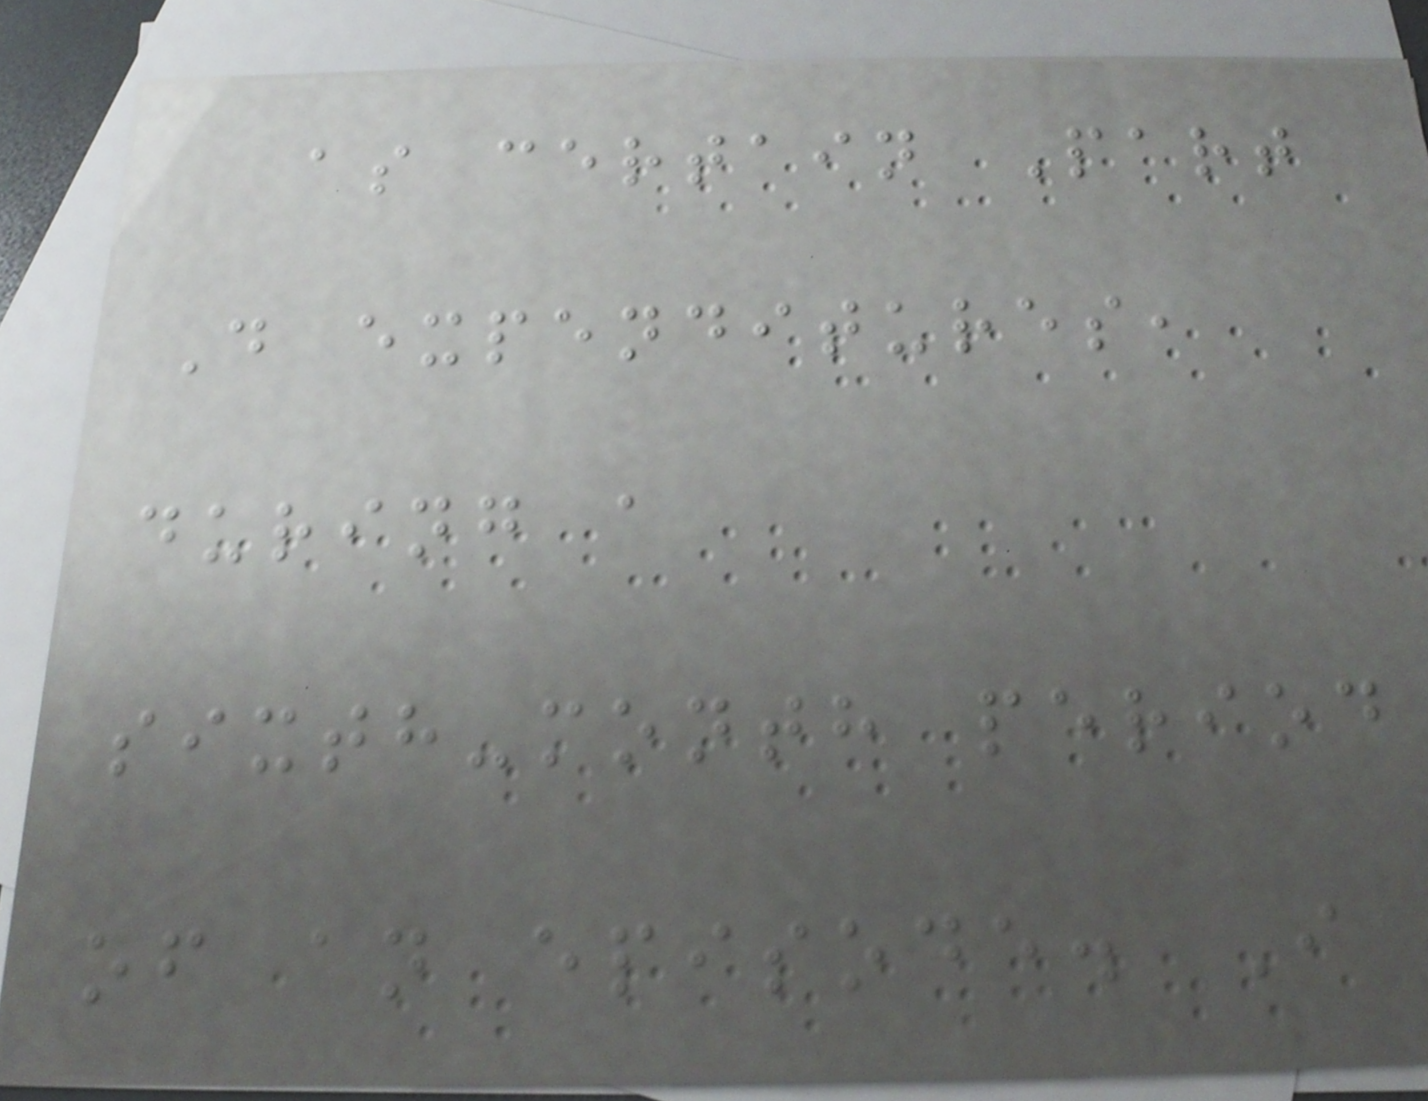as certain Part
D expenditures,
during a
sixth-month period
of an episode. I
